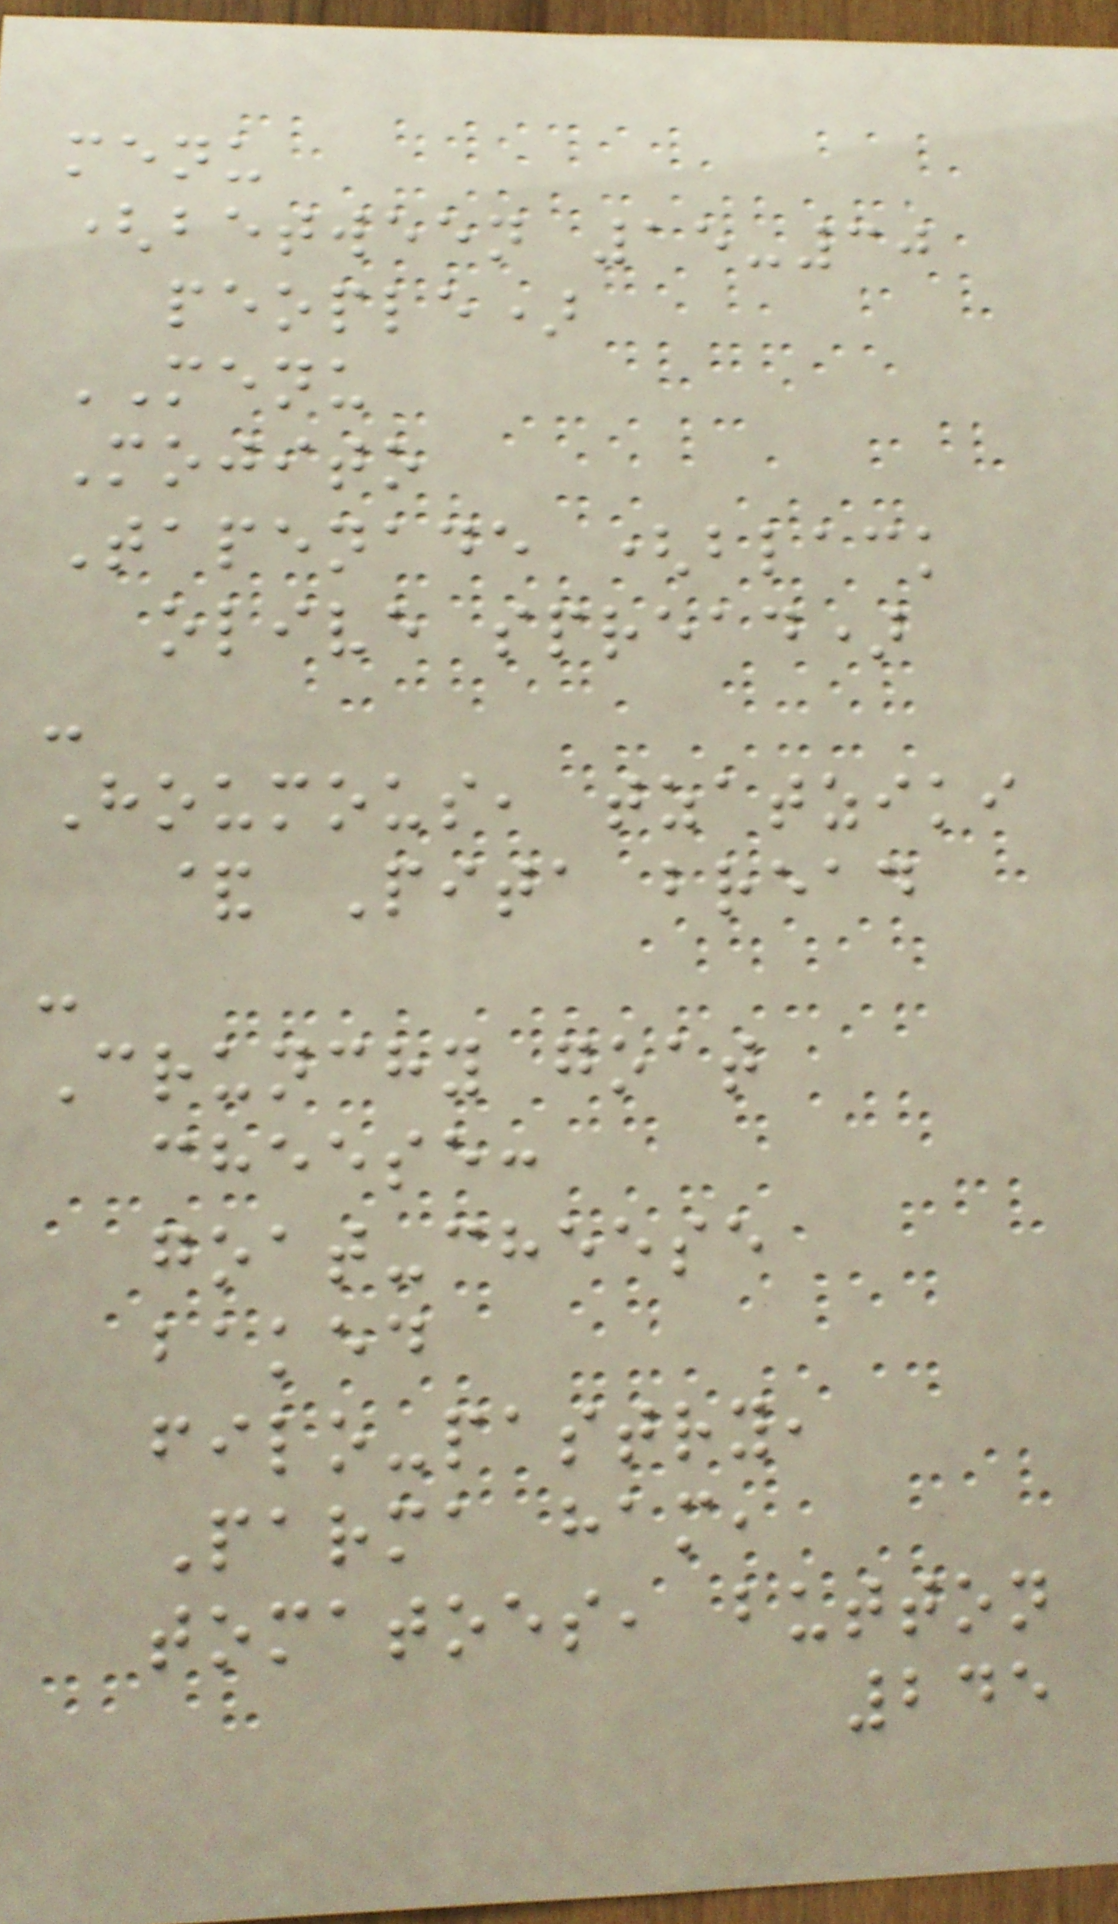menu
(between 15-30
people)
MENU
Mojito
Tapenade (black
olive spread)
-
Houmous, tzatziki
& Pita bread
-
Crunchy goat
cheese:
goat-cheese
baked
filo-pastry,
Parma ham,
tomatoes, button
245
